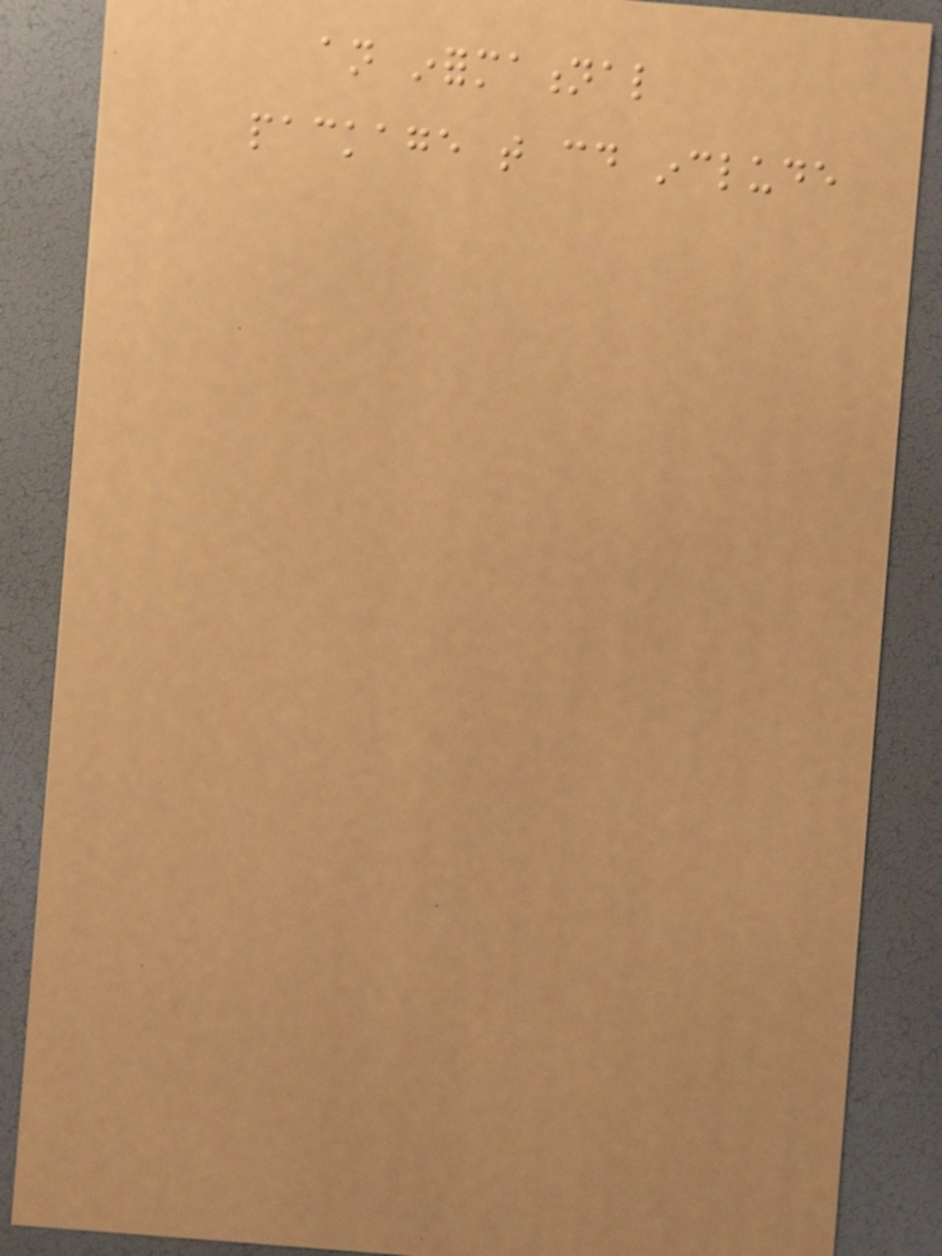an informational
package that could include
